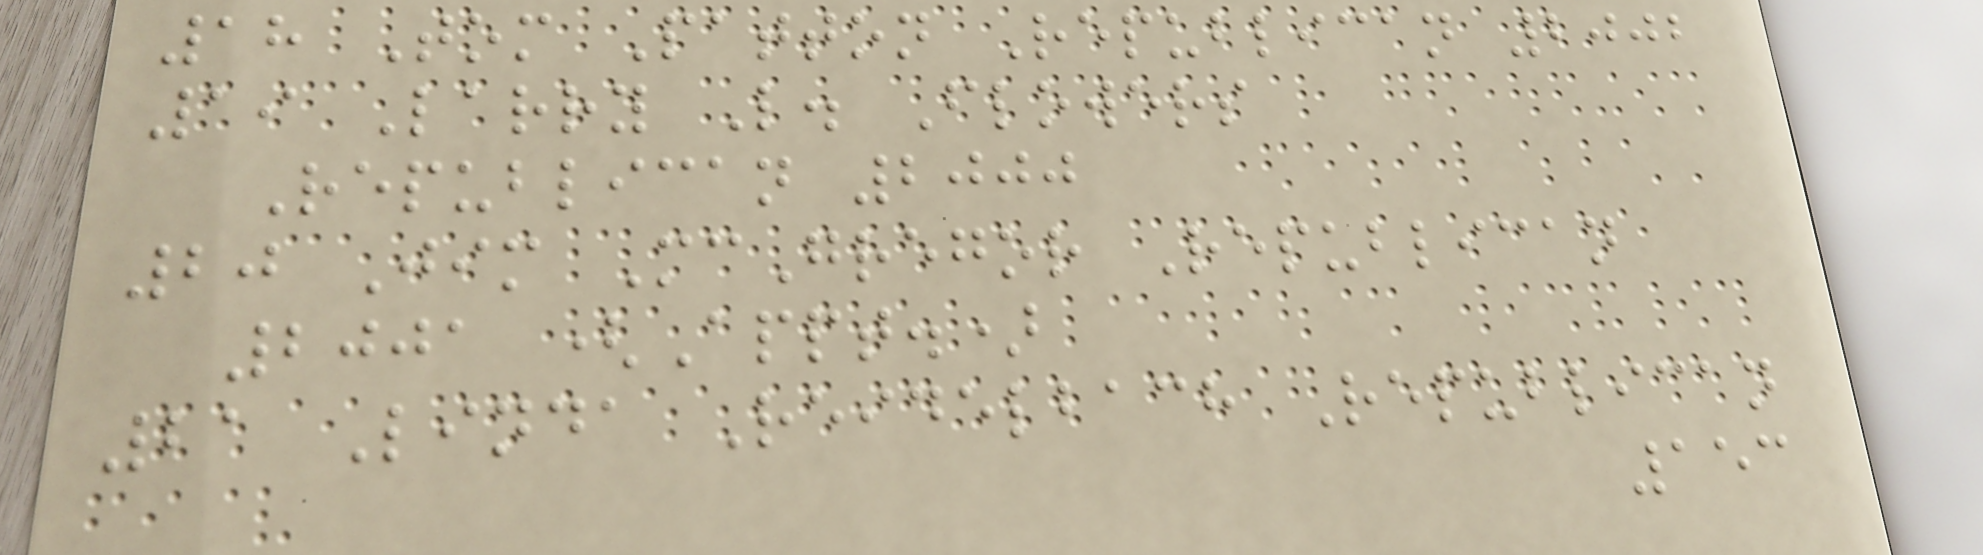18 Tom Patton Republican 2002
19 Larry L. Flowers
Republican 2000
20 Jim McGregor Republican
2001 (Appt.)
21 Linda Reidelbach Republican
153
